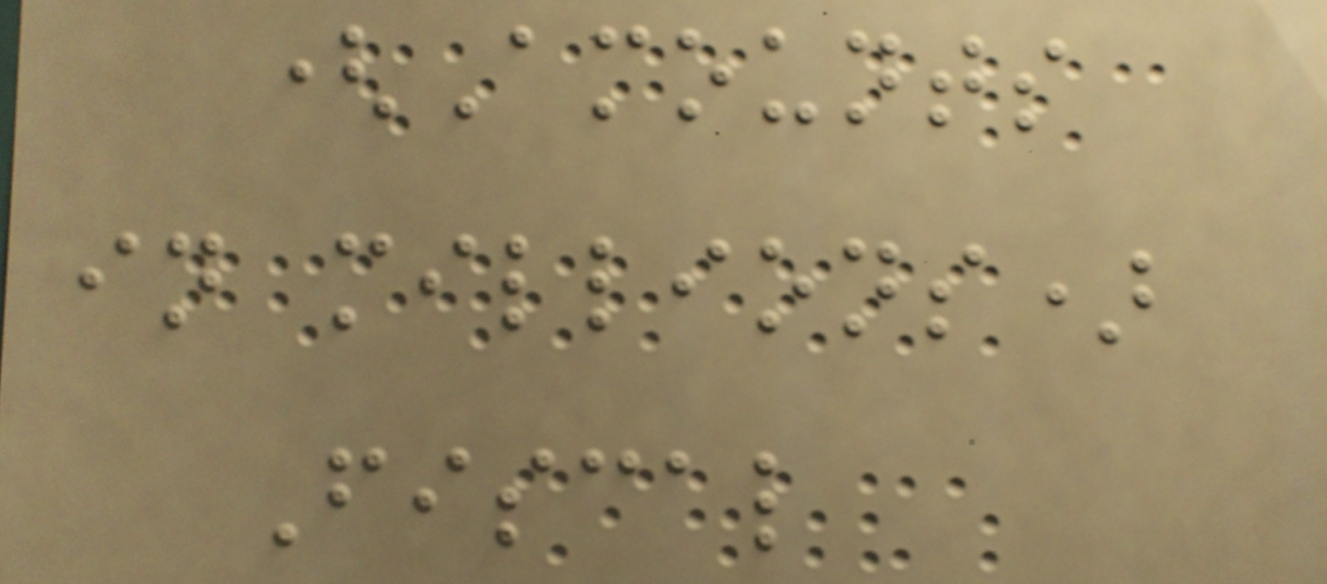(Amounts
in millions)
Fiscal
